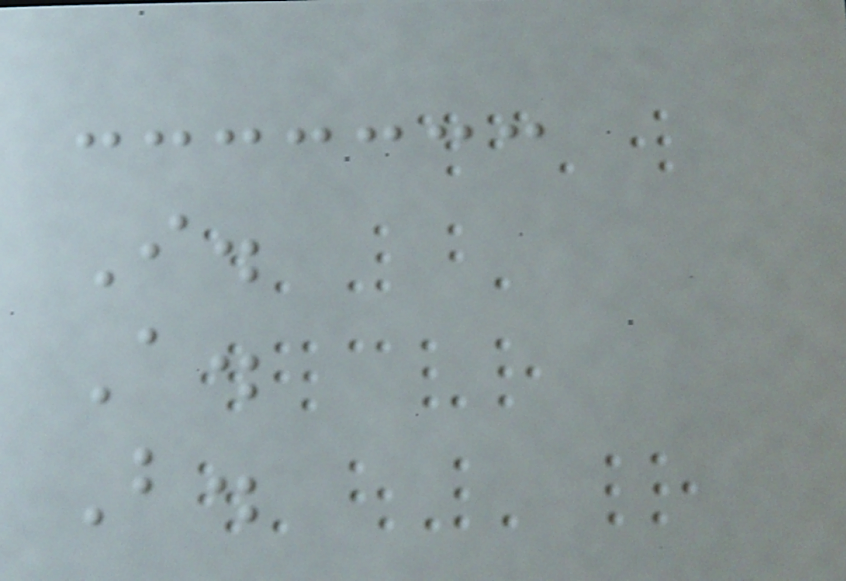I.
A.
B.
